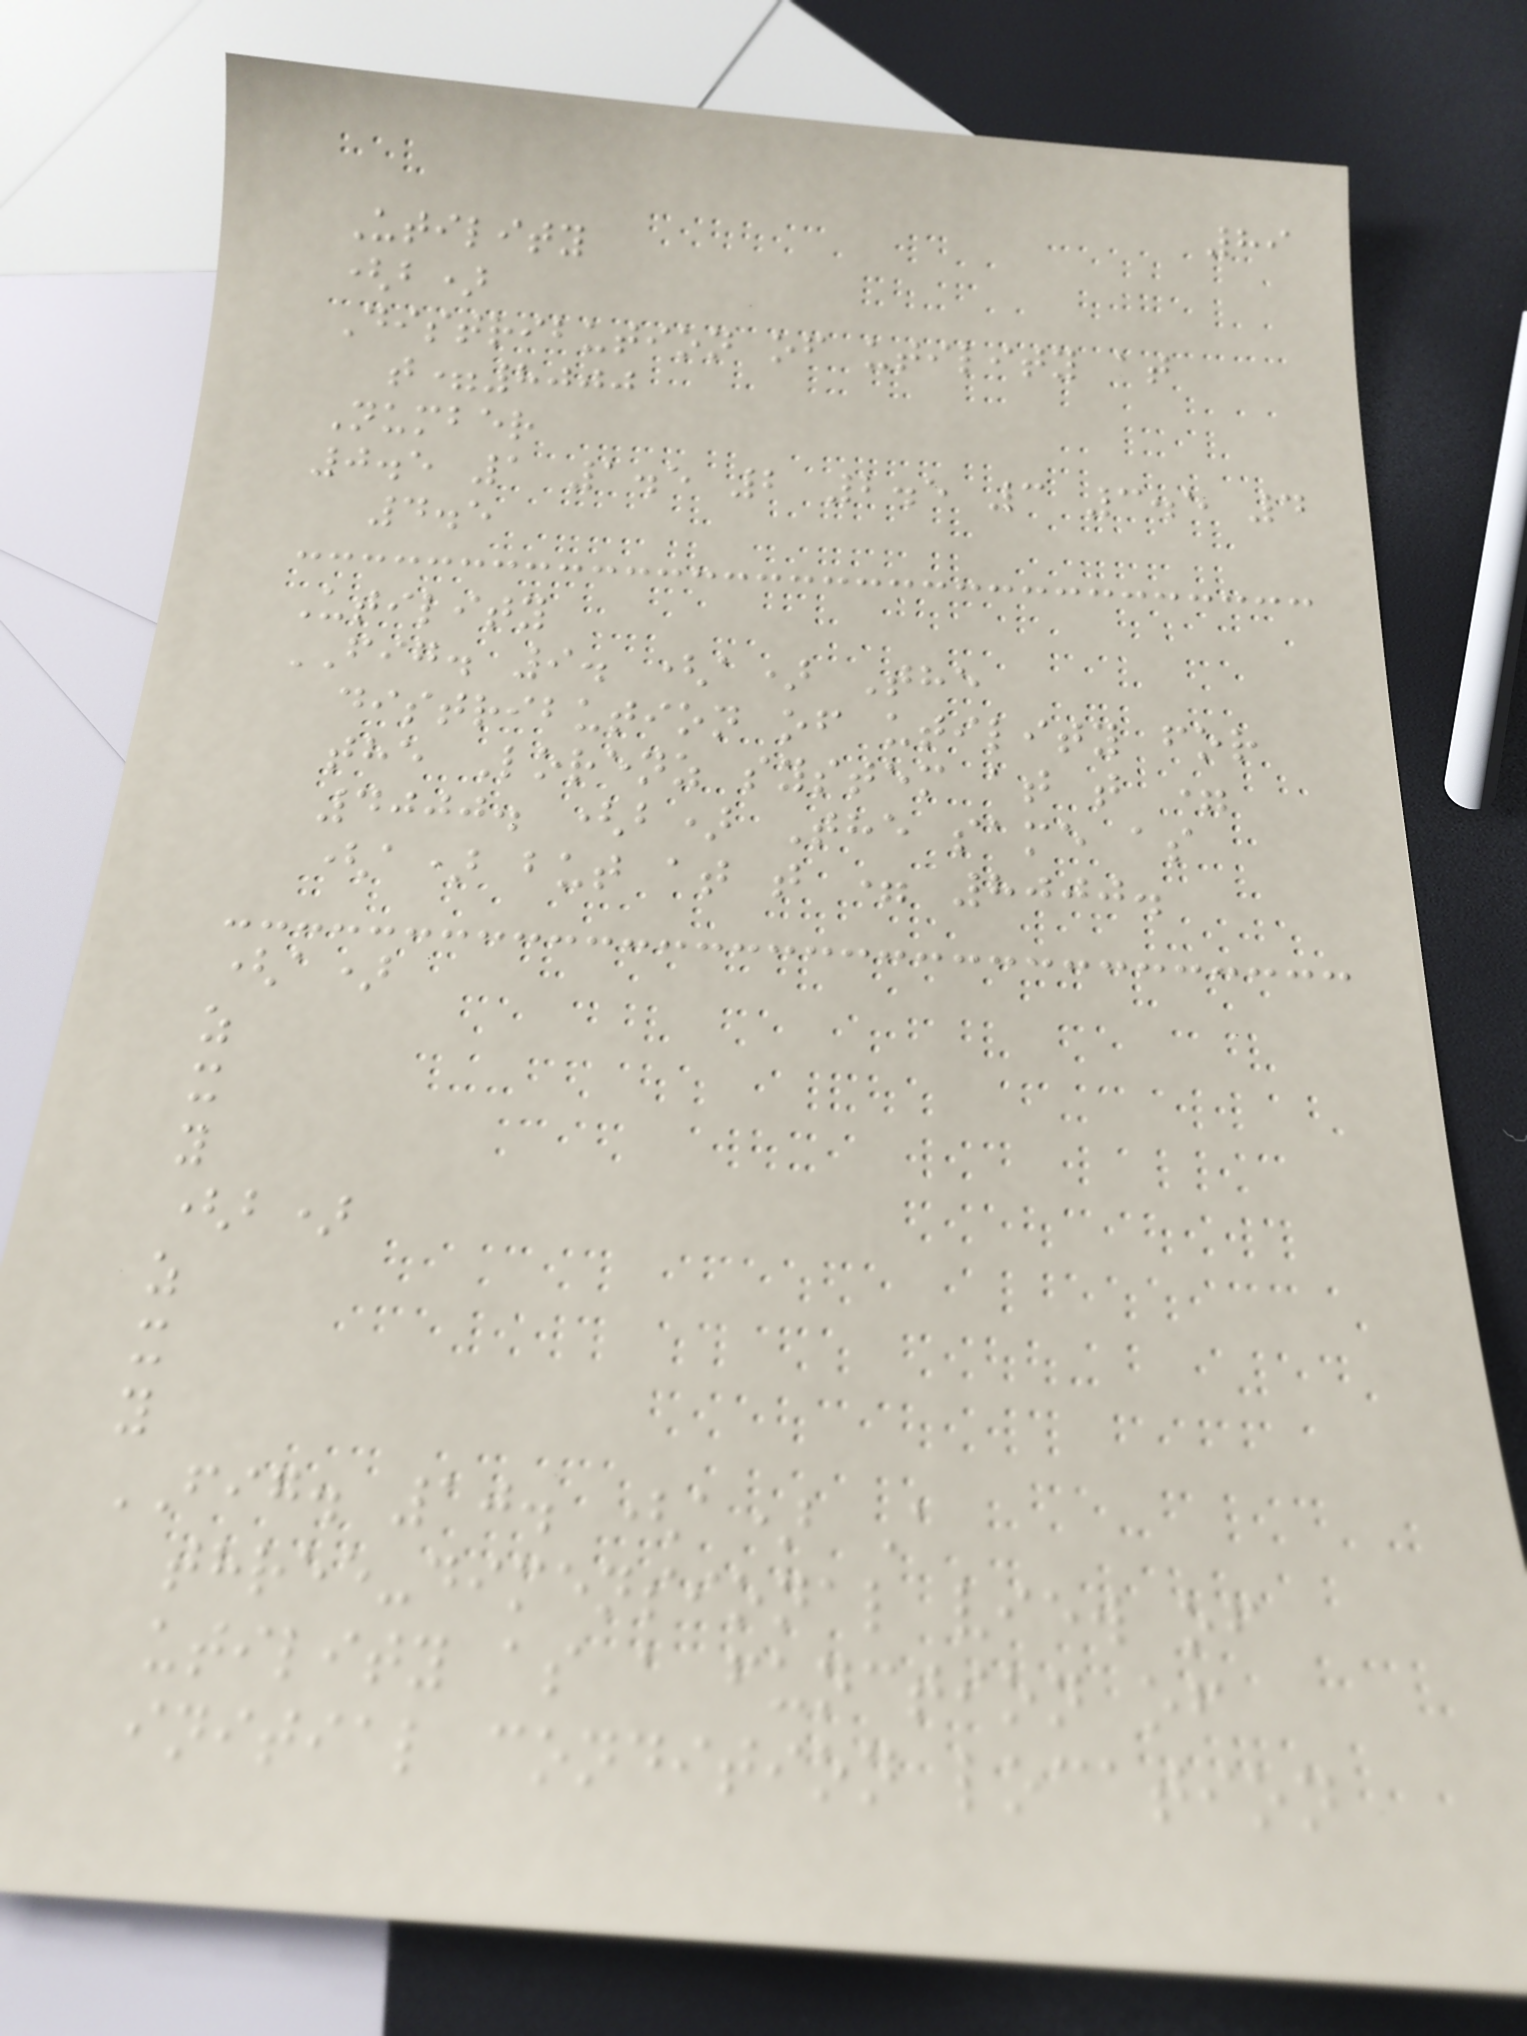89
Utility
(b)
Distribution of utility at
t=8000
Number
0.5 1 1.5 2 2.5 3 3.5 4
4.5
Utility
FIG. 9. (a) The
distribution of utility for
the Lorenz system at t =
4000. (b) The same as
(a) but at t = 8000.
(a)
z
x
y
(b)
z
x
y
FIG. 10. (a) A
three-dimensional view of
utility as a function of
initial condition location
